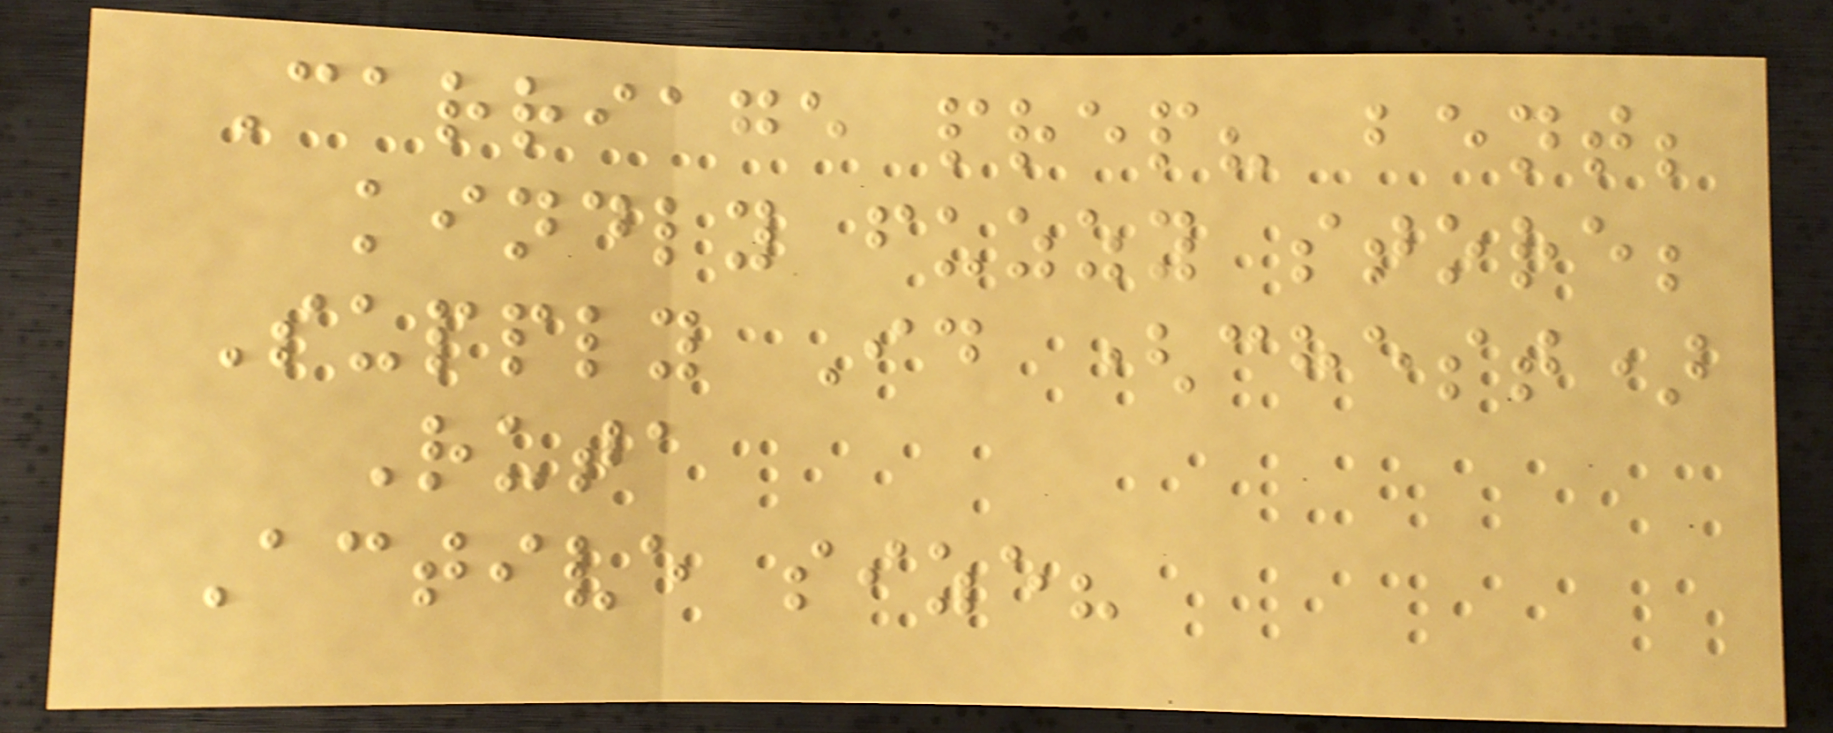Carriage prep? bent;
kindly fuzzy store;
Supply Id (chest)
Ruta
Active size?
